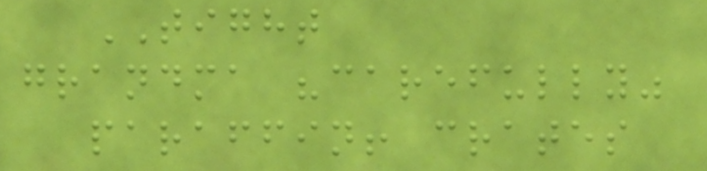TIGHT
grandma "carefully"
paraffin! crates
